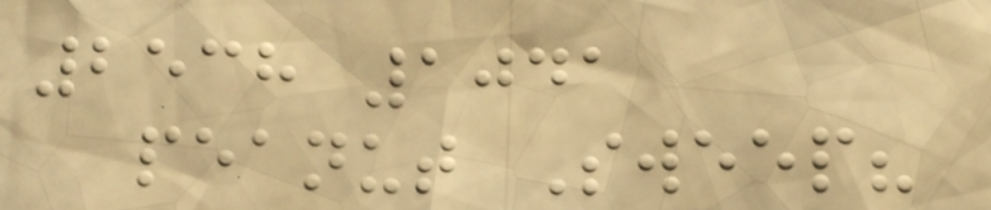2538 1041
peanut Sweep?
